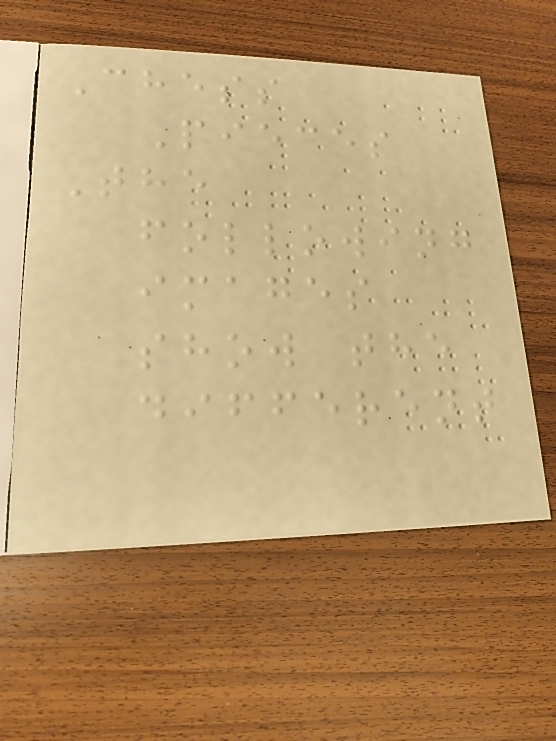Chess
Pieces
The
following
images
show the
different
